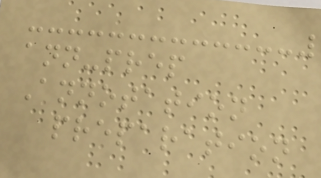ann-prep
Annotation
preparation
